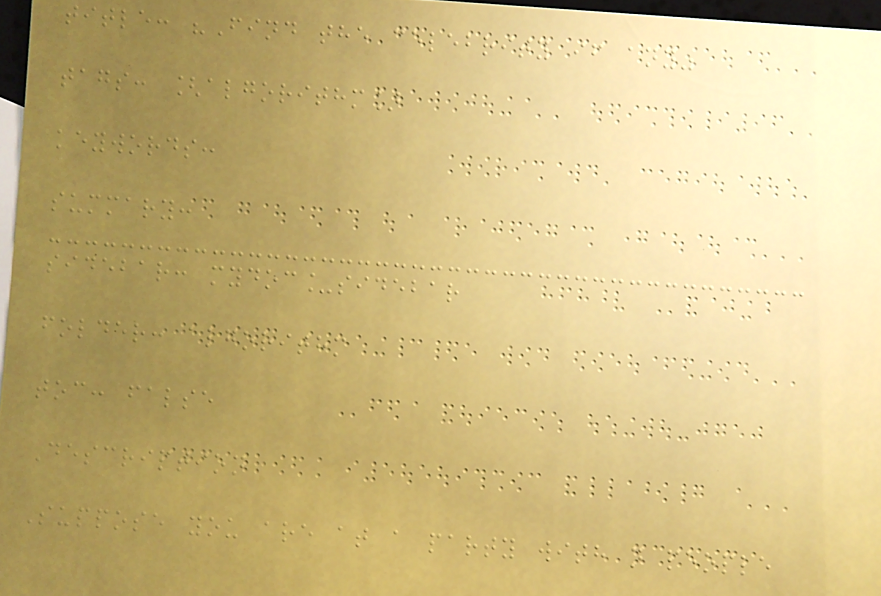title: "Find the celebrity if any"
tags: [algorithm]
keywords:
summary:
sidebar: mydoc_sidebar
folder: algorithm
toc: false
Description
Suppose you are at a party with n people
